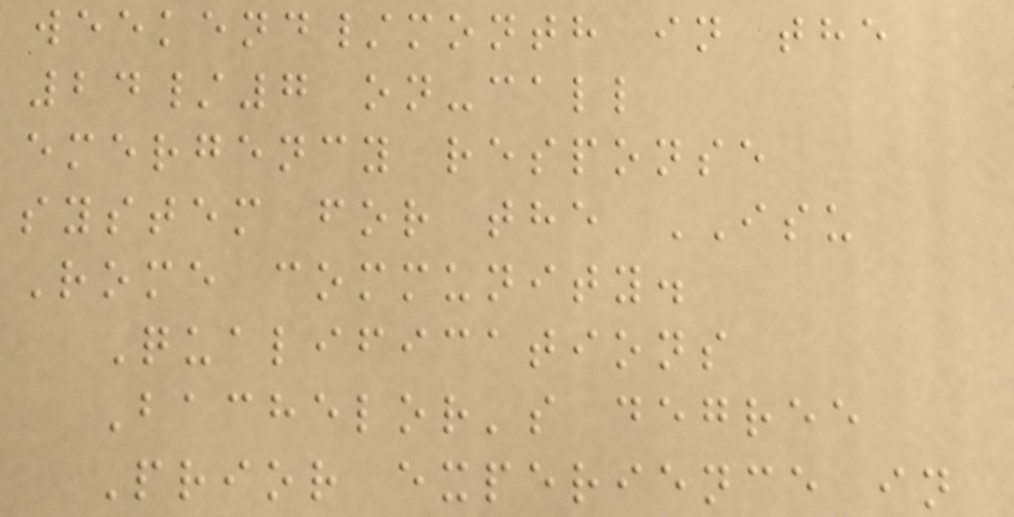weekend/month in the
24/7 on-call
emergency response
system for the ISU
Rome community.
Qualifications
Bachelor's degree
Prior experience in
